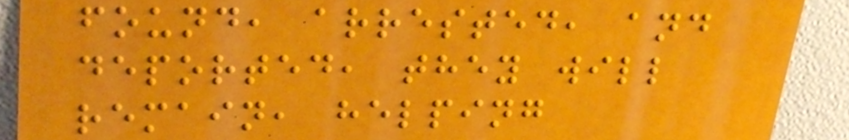found, arrested, and
deported, they will
remain, helping
